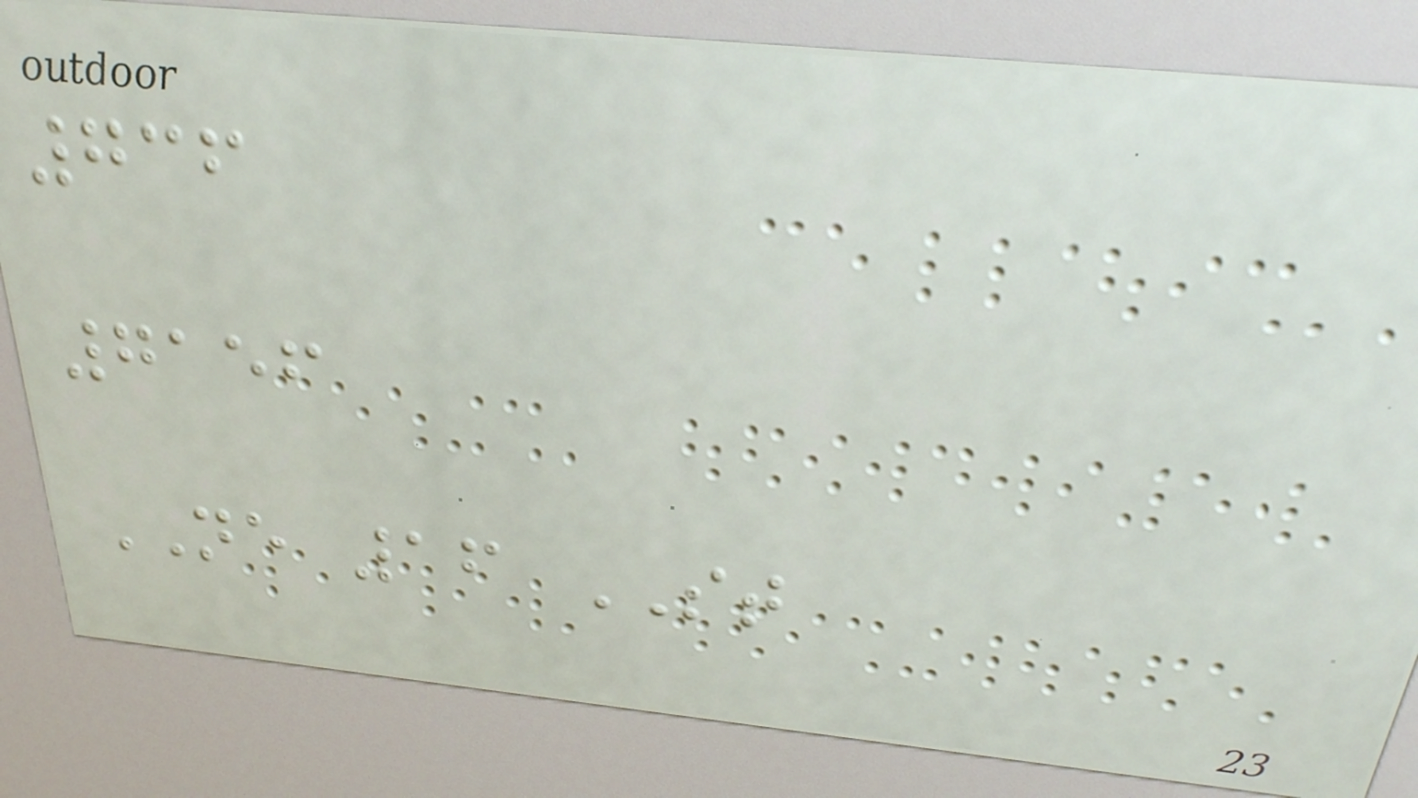736
7156
NE 16 ST
